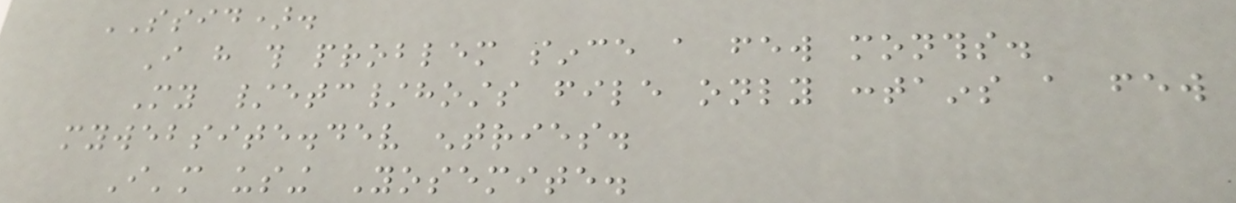SSID).
I have this problem since a few months.
My /etc/hosts file only contains a few
mywebsite.dev entries.
I'm using Yosemite.
